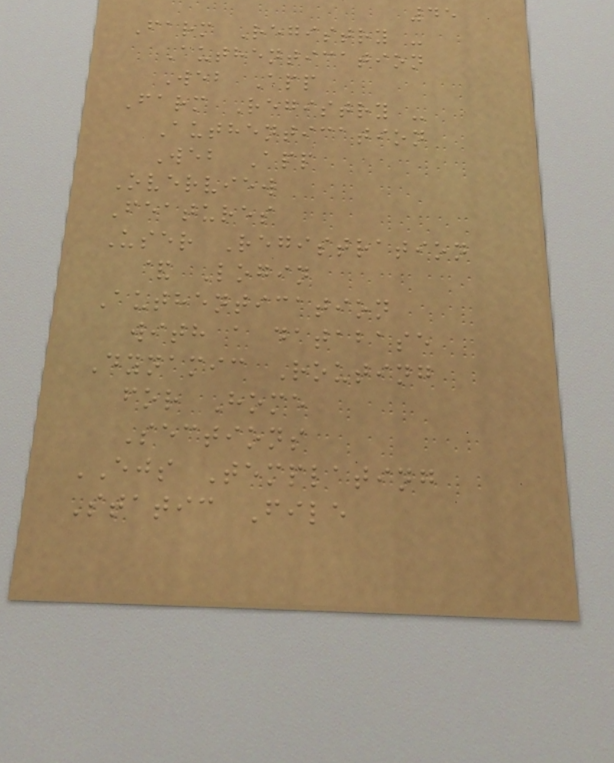45
Farm Registry -
Authentication
Web App
Farm Registry -
Authentication
Web App
Overview
Features
User Registration
& Login
Authentication
with a database
Dynamic Routing
for Home
Sections
EJS Templating
Static File
